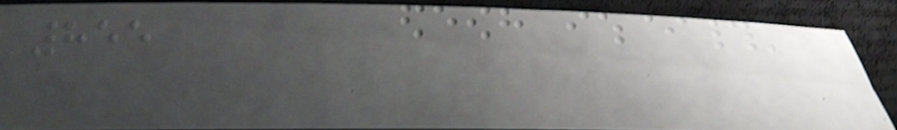855
